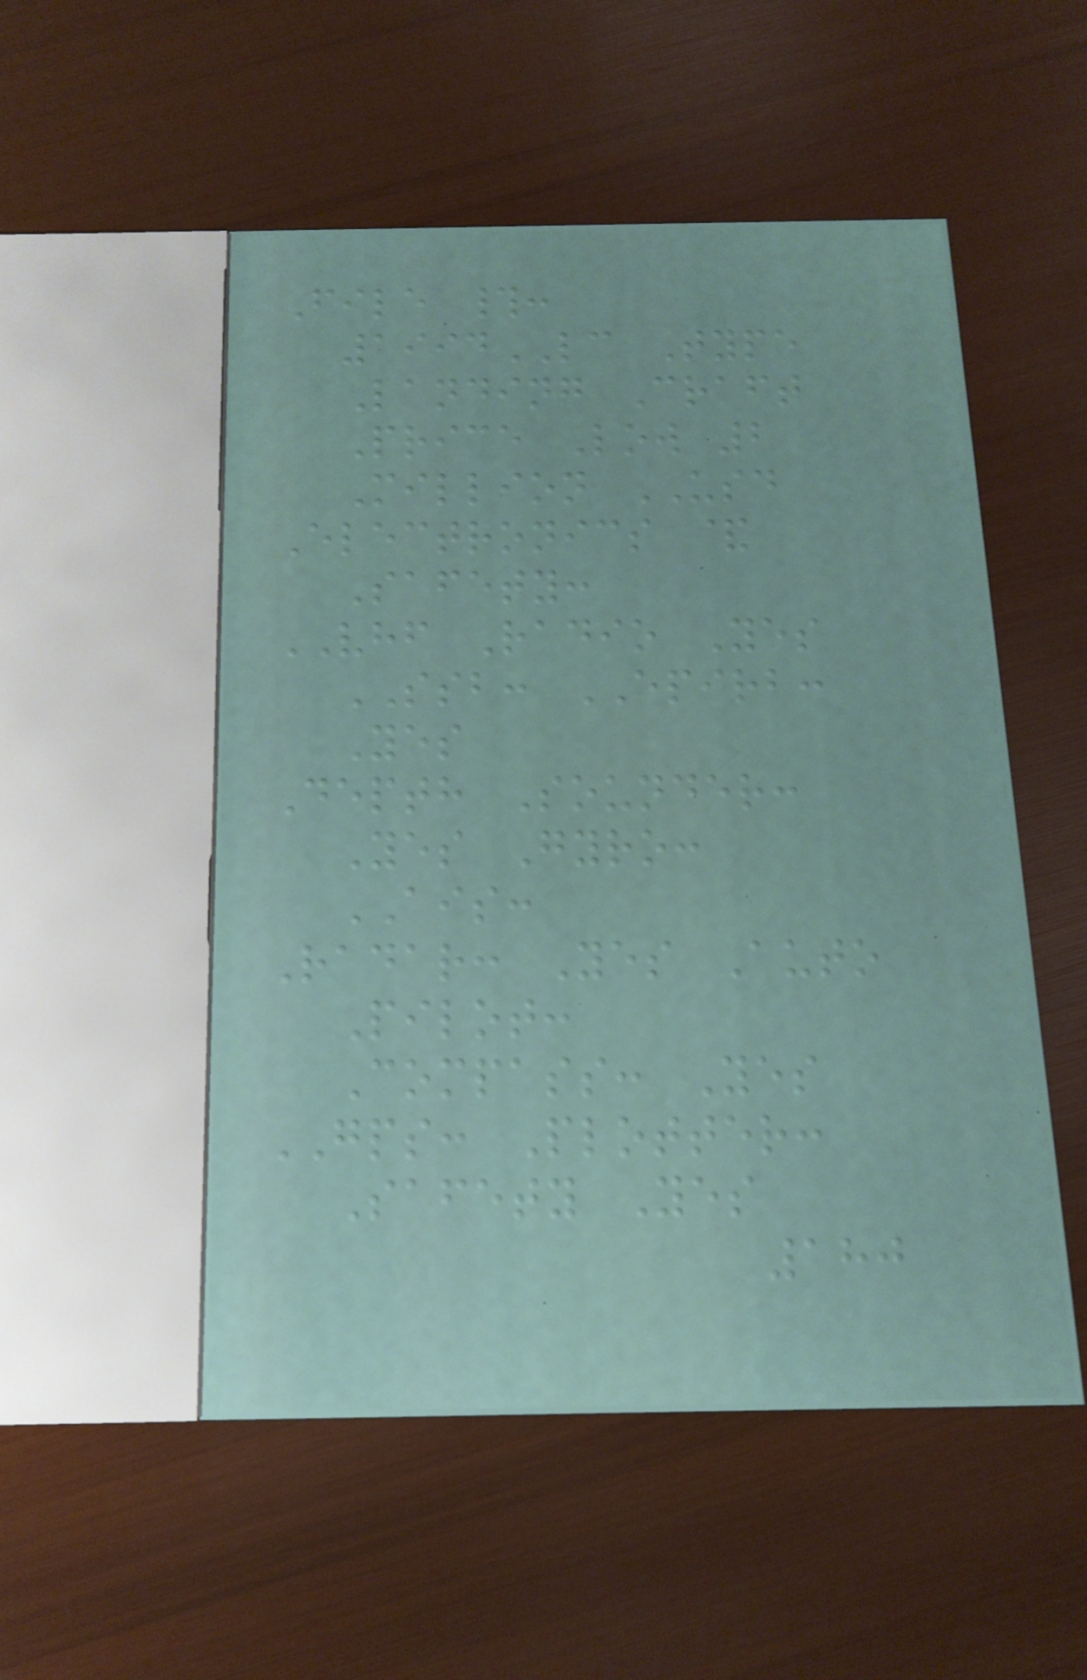File #:
1994LC Type
Landing Craft
Price Low 2
Million USD
Electronics &
Safety:
VHF Radio Yes
SSB: EPIRB:
Yes
Depth Sounder:
Yes Gyro:
AIS:
Radar: Yes Auto
Pilot:
Compass: Yes
GPS: Plotter:
Safety Yes
180
